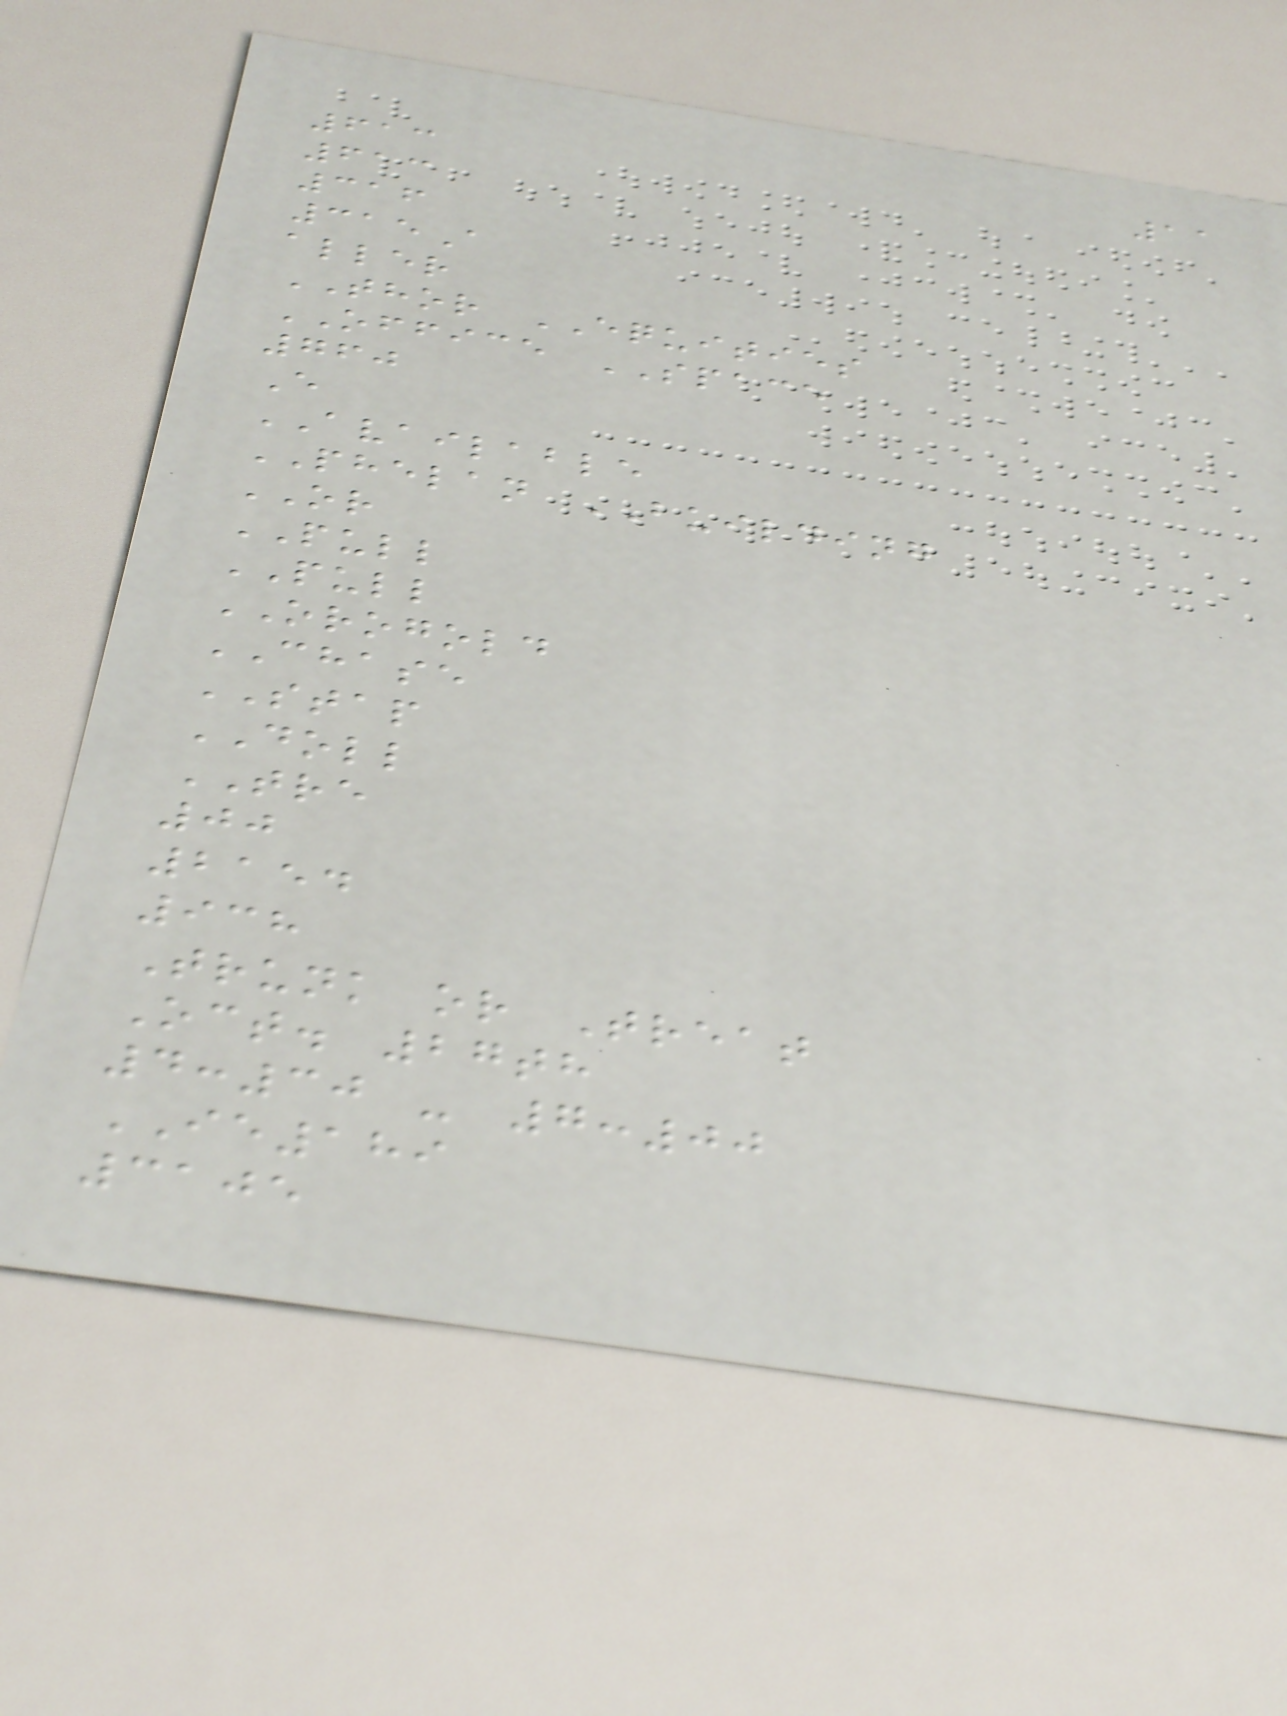11
613
613
316
315A
aller
THOR EQUITIES
OFFICE SPACE
760
E
AVAILABLE
PHELAN BUILDING
OR
PULL
PULL
OROGOLD
CHASE
STAP
DOLL
TRE
00
2154
938
Trunk or Treat
Oct. 27th
4:30 - 7:00
IE189
3105
